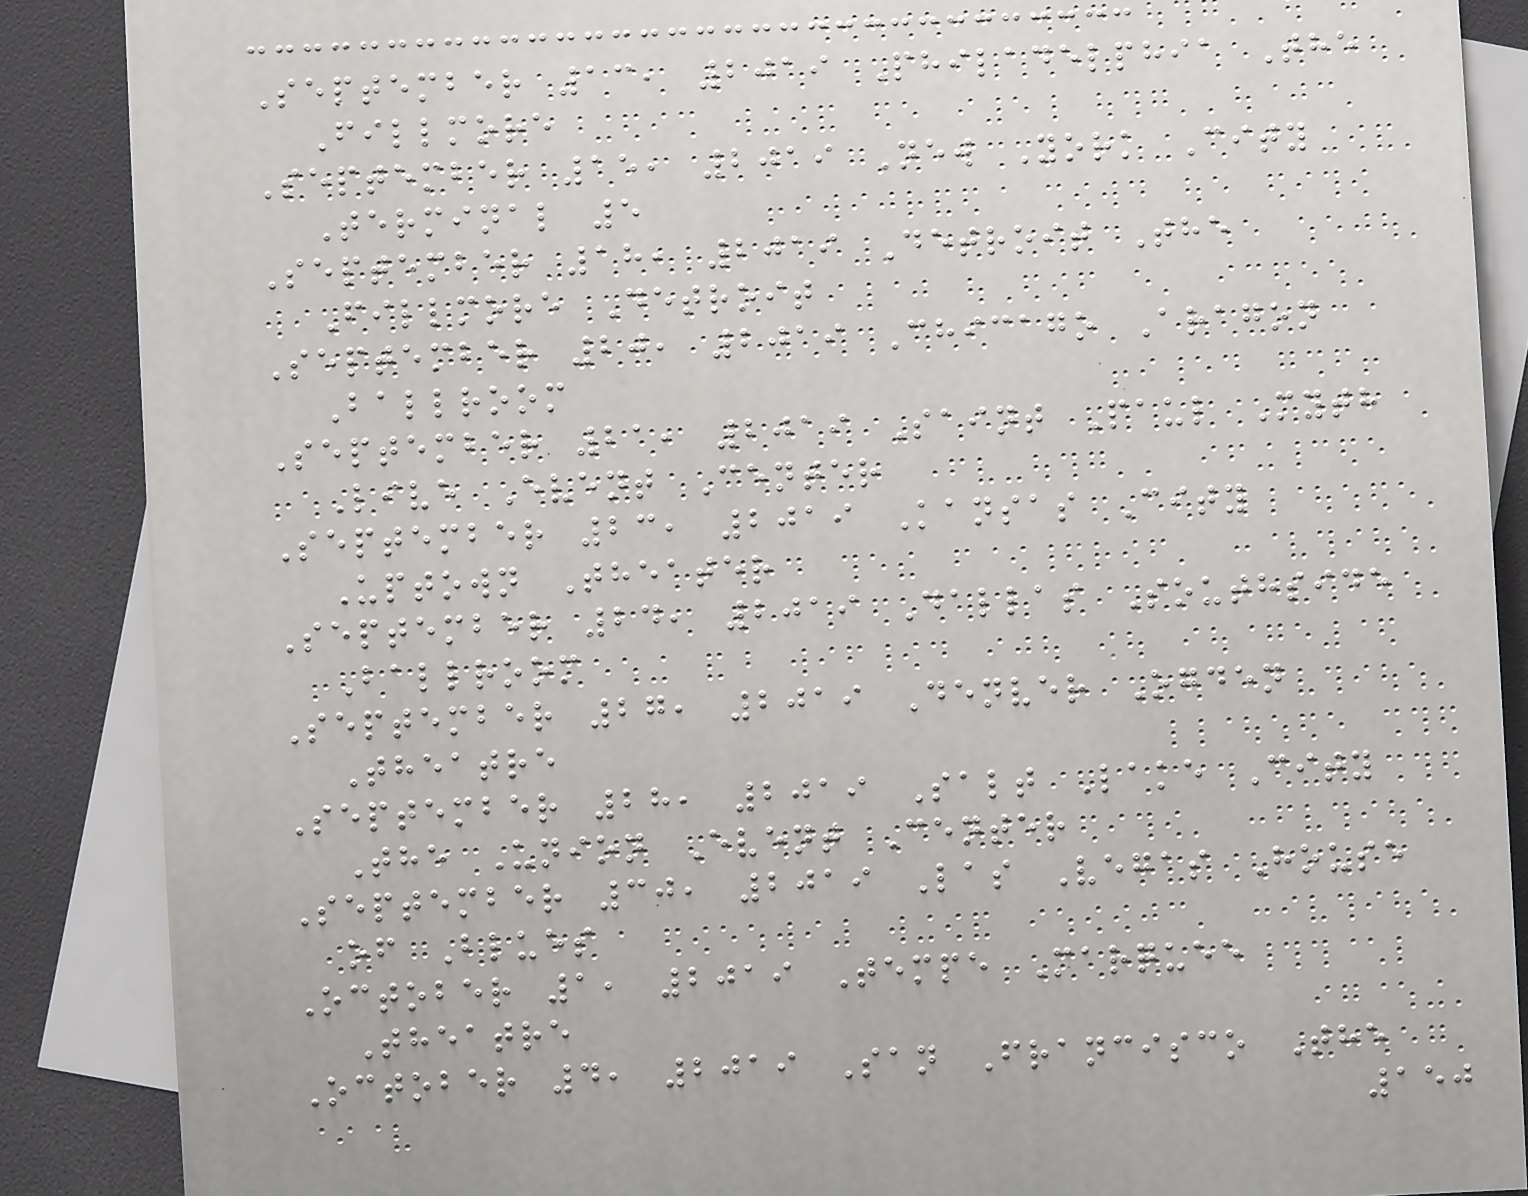September 13, 2019 Philadelphia The
Fillmore
September 15, 2019 New York City
Terminal 5
September 18, 2019 Detroit The
Fillmore Detroit
September 20, 2019 Chicago Aragon
Ballroom
September 21, 2019 Saint Paul Myth
Live Event Center
September 23, 2019 Kansas City
Uptown Theater
September 24, 2019 Dallas Southside
Ballroom
September 27, 2019 Denver Ogden
Theatre
September 28, 2019 Salt Lake City
The Union Event Center
September 30, 2019 Las Vegas House
of Blues
October 1, 2019 Tempe Marquee
Theatre
October 4, 2019 San Francisco The
150
